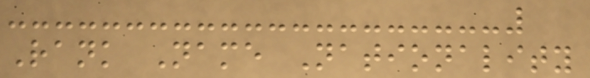Rank Name Nationality
